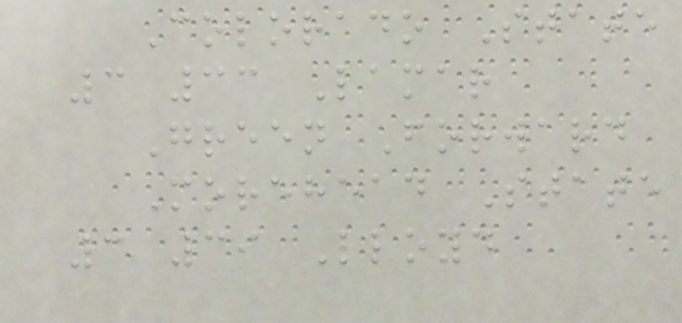Colorado State
3 33 Lamar
Green Forward
Morehead State
3 39 Lloyd
